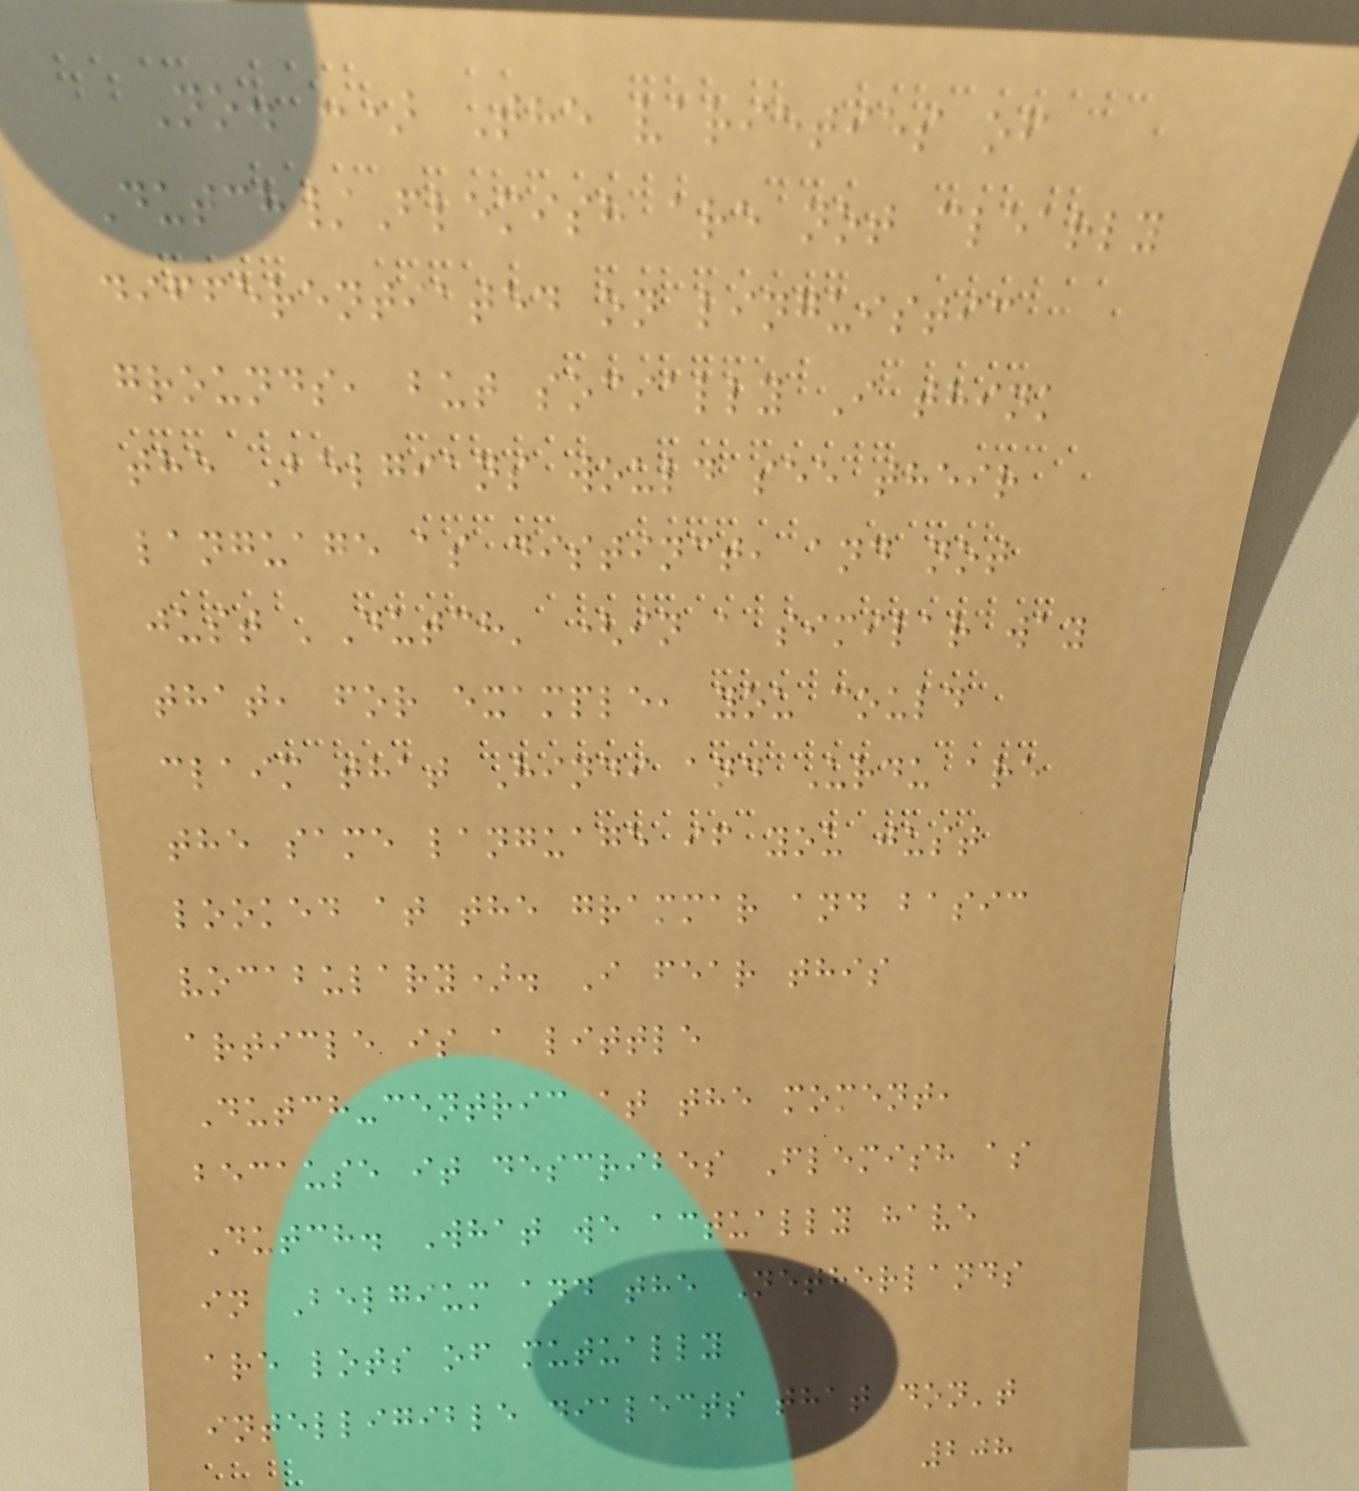No. :) The varieties of
Dutch/Flemish are not clearly
differentiated on linguistic
grounds, but socially I think
the Belgians would see their
language as distinct, and not
just 'Dutch' (in a similar way
that, for example, you could
claim that Hindi and Urdu are
the same language if you just
looked at the grammar and basic
vocabulary). I fear this
article is a little
Dutch-centric at the moment,
because it describes Flemish as
Dutch. What we actually have
in Belgium and the Netherlands
are lots of mutually
intelligible dialects that don't
208
